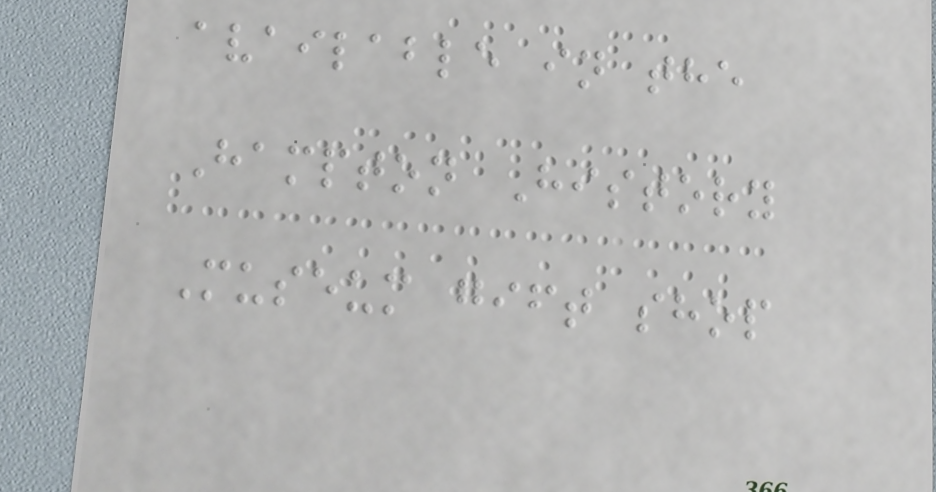available in the
Hampton History
Museum gift shop
